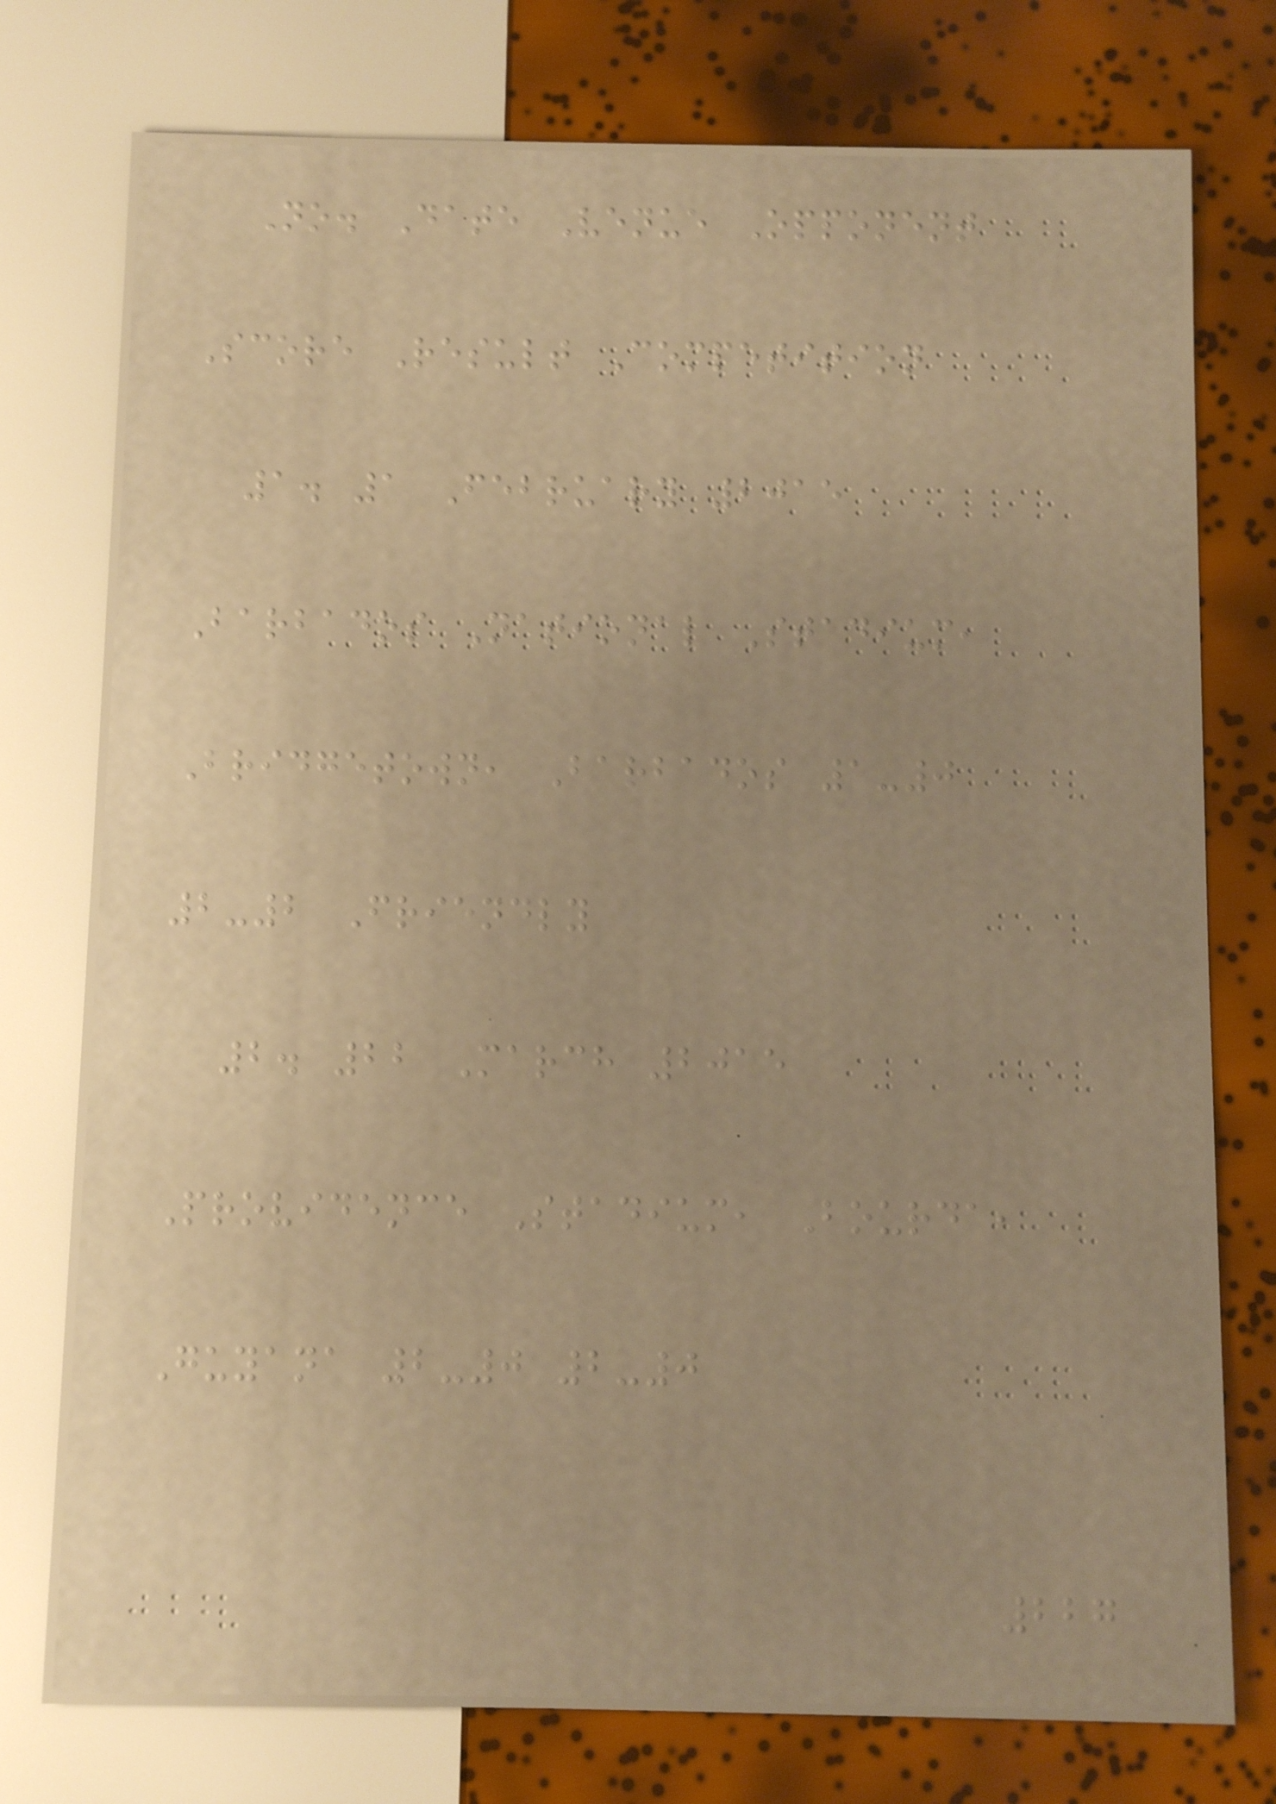No. Date Venue Opponent
Score Result Competition
1. 1 February 2015
Barbados National Stadium,
Bridgetown, Barbados 1-0
2-2 Friendly
2. 22 March 2015
Providence Stadium, Bourda,
Guyana 2-0 2-0
227
